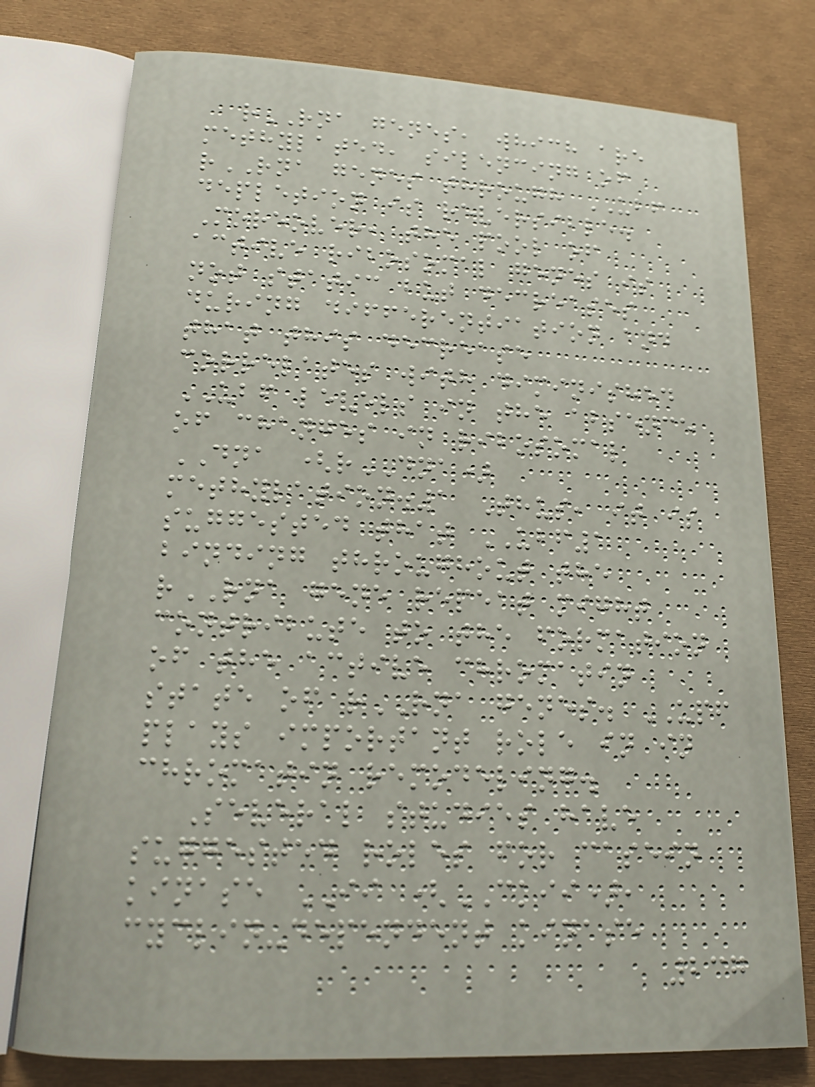rRNA genes, which are
methylated, silencing of
rRNA genes through UBF
depletion is reversible.
Moreover, the pool of
active ribosomal genes is
not static but decreases
during differentiation and
that this decrease
correlates with diminished
UBF levels in the absence
of changes in ribosomal
DNA (rDNA)
methylation.1 Thus, it is
suggested that UBF1
binding throughout the
rRNA gene repeat might
contribute to the formation
of the active chromatin
state of rRNA genes. UPF
plays important role in in
chromatin remodeling.
Several studies have
suggested roles for casein
kinase II (CKII),
cyclin-dependent kinase
237
